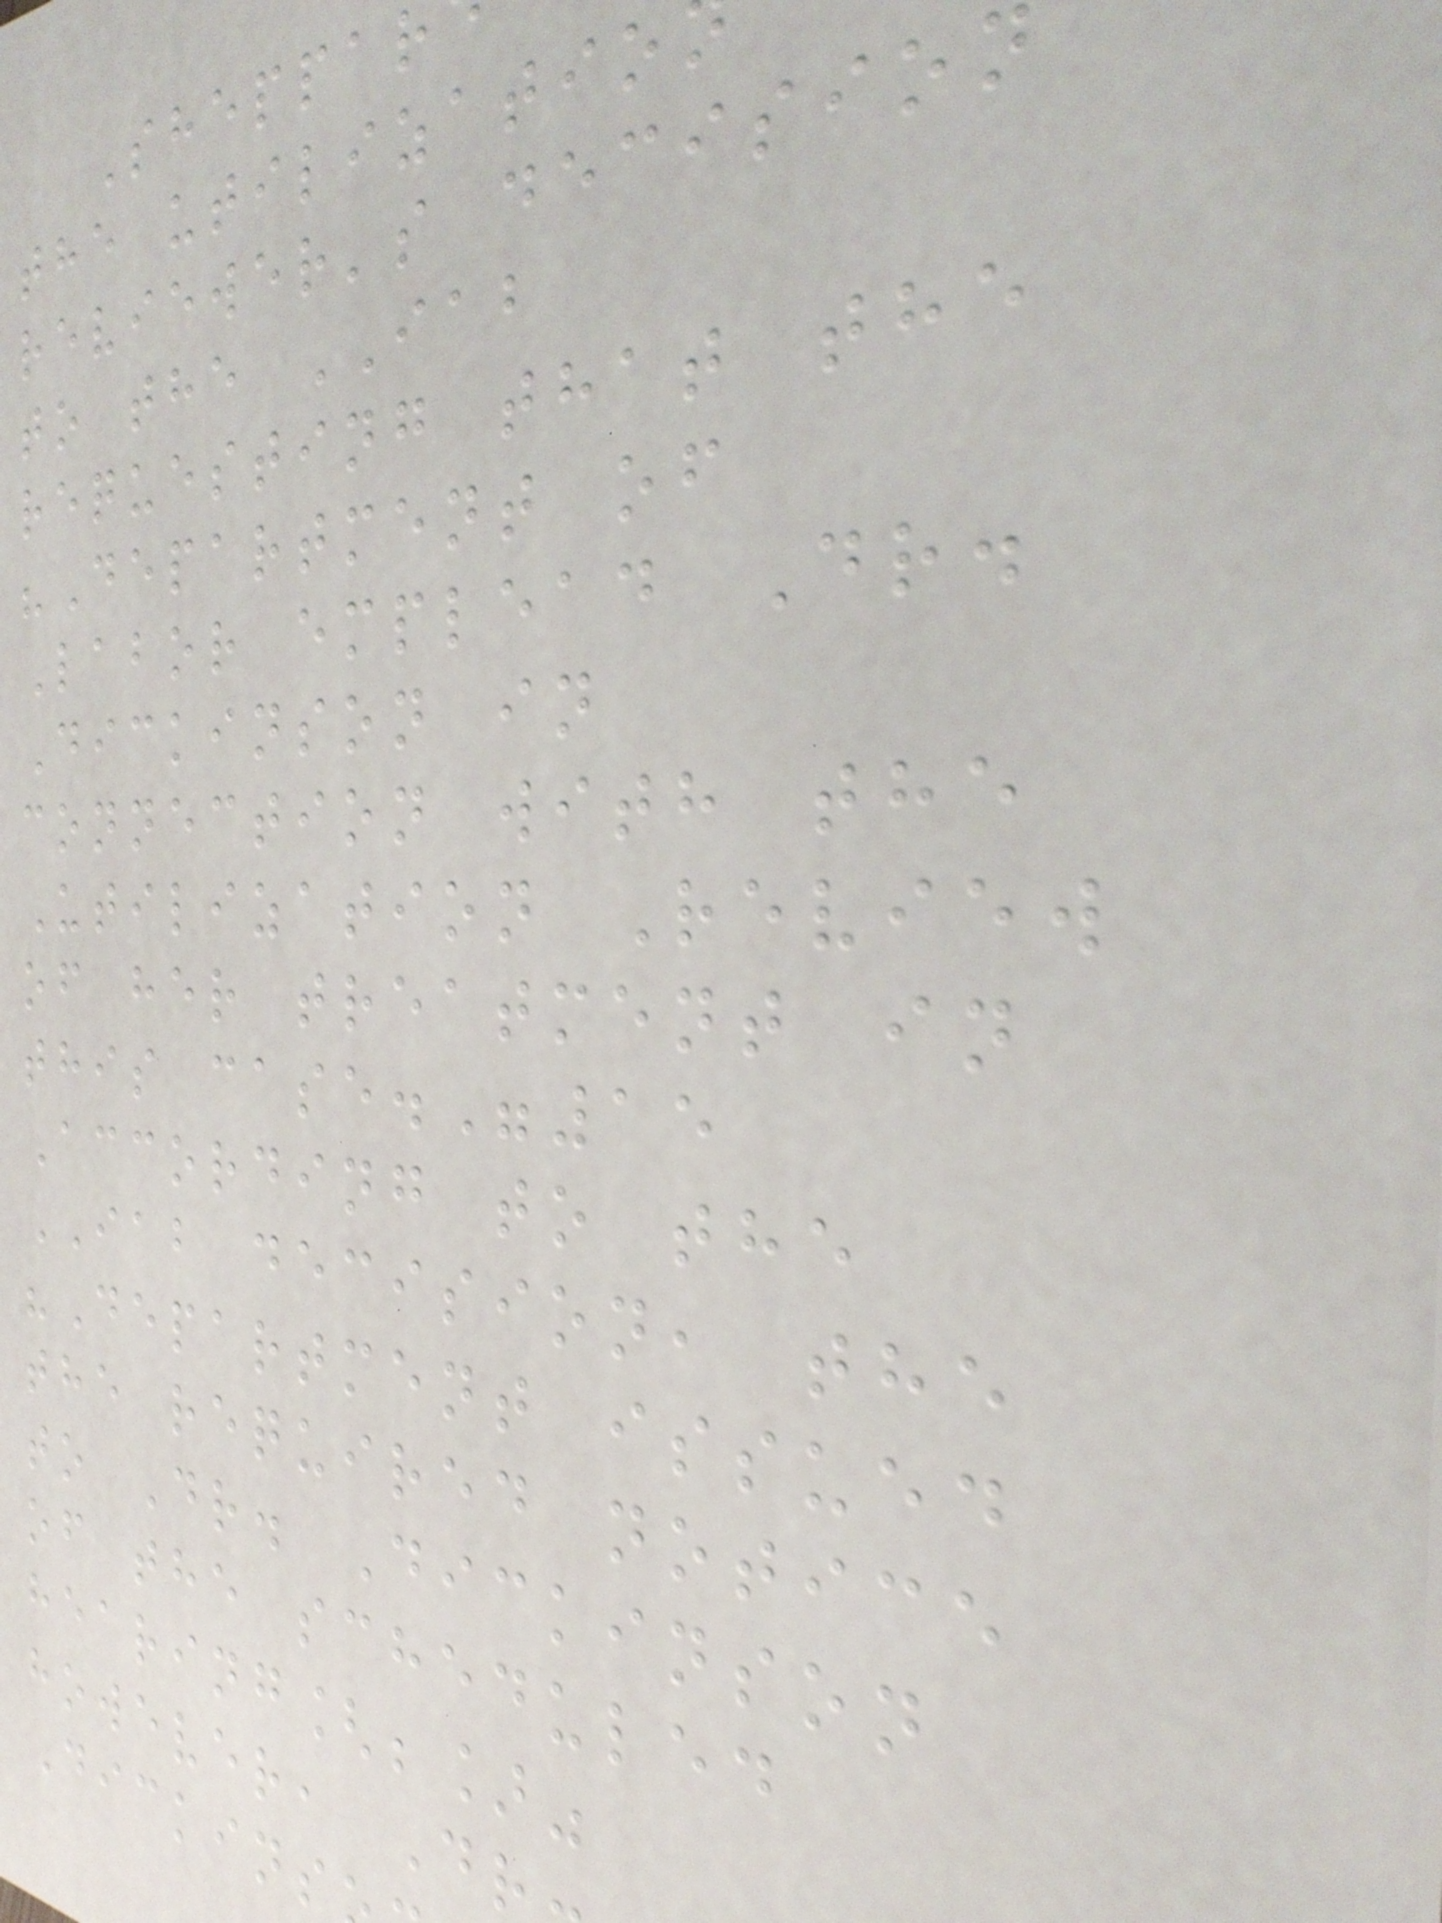Sheppar
the utilizatio
reviewer's decision
to the IAB
requesting that the
"Department of
Labor emplead Dr.
Dickinson in
connection with the
Utilization Review
of her treatment in
this case."15
According to the
IAB decision, the
"Department issued
the required notice
to Dr. Dickinson
of the scheduled
hearing[;]"
however, Dr
Dickins
